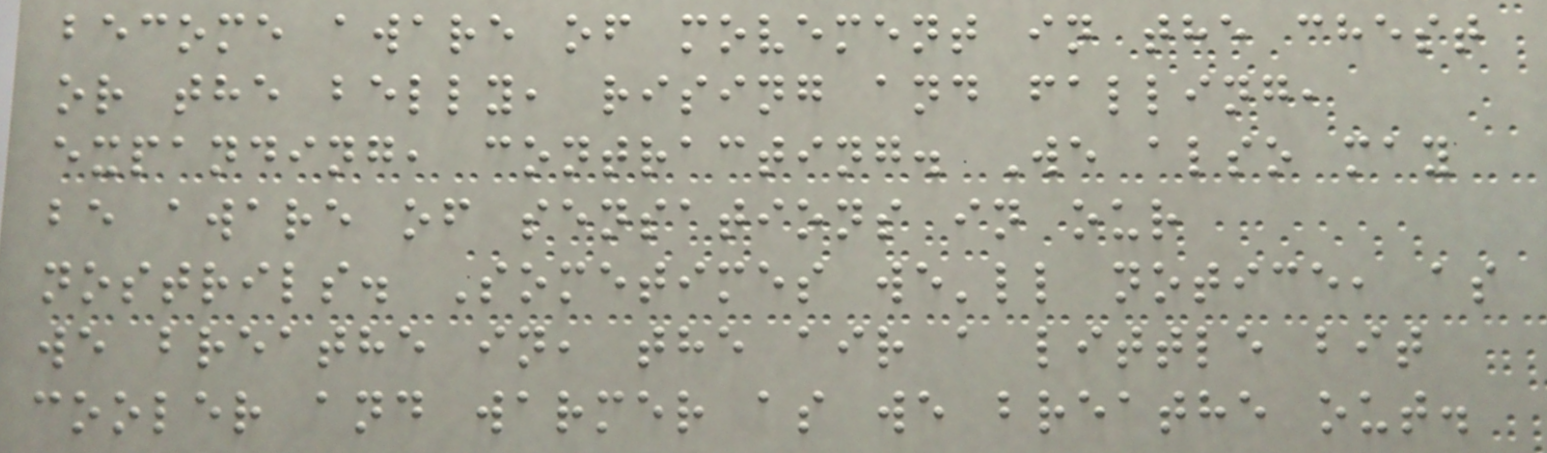become aware of movement in the chest
or the belly, rising and falling,
expanding, contracting. We also may
be aware of sensations in our
nostrils. Sometimes we'll notice, as
we breathe in, the air a little bit
cooler and warmer as we breathe out.
